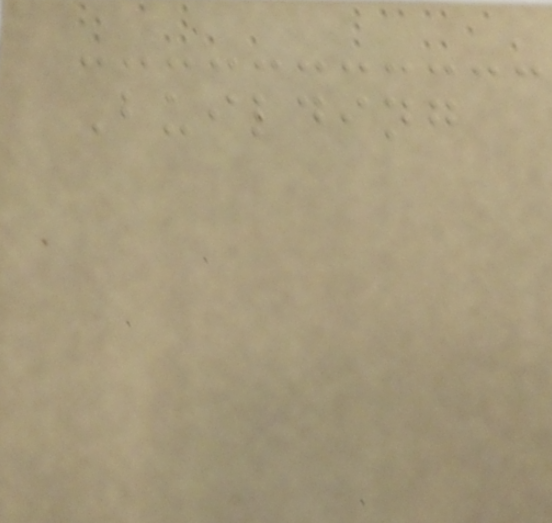Building
